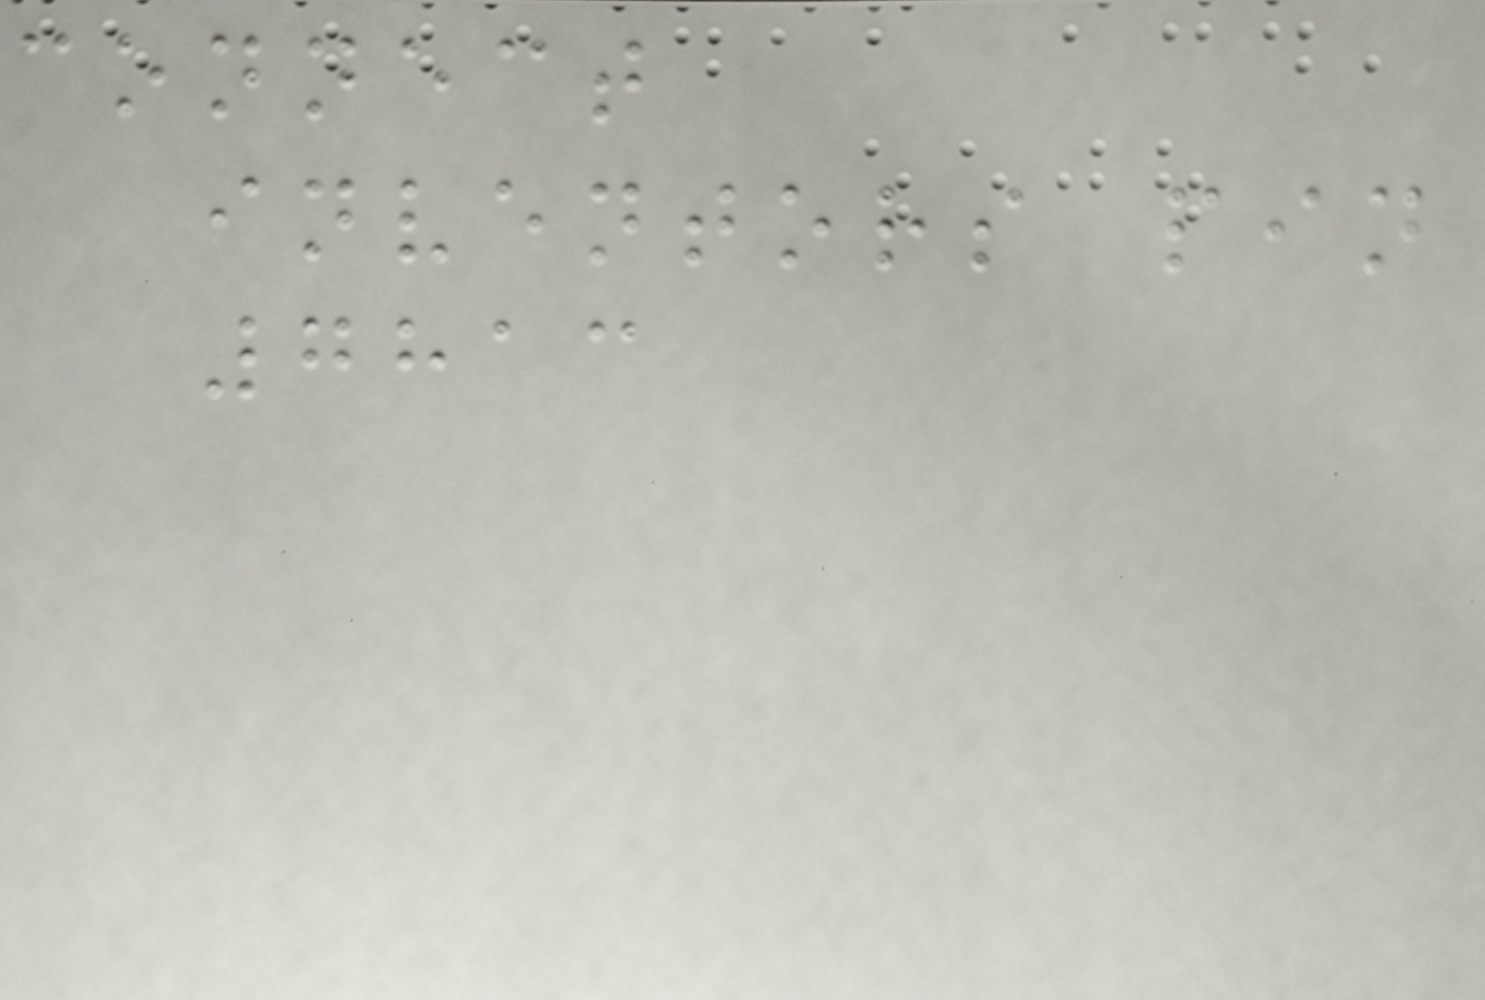connect
inventors pin
7813
